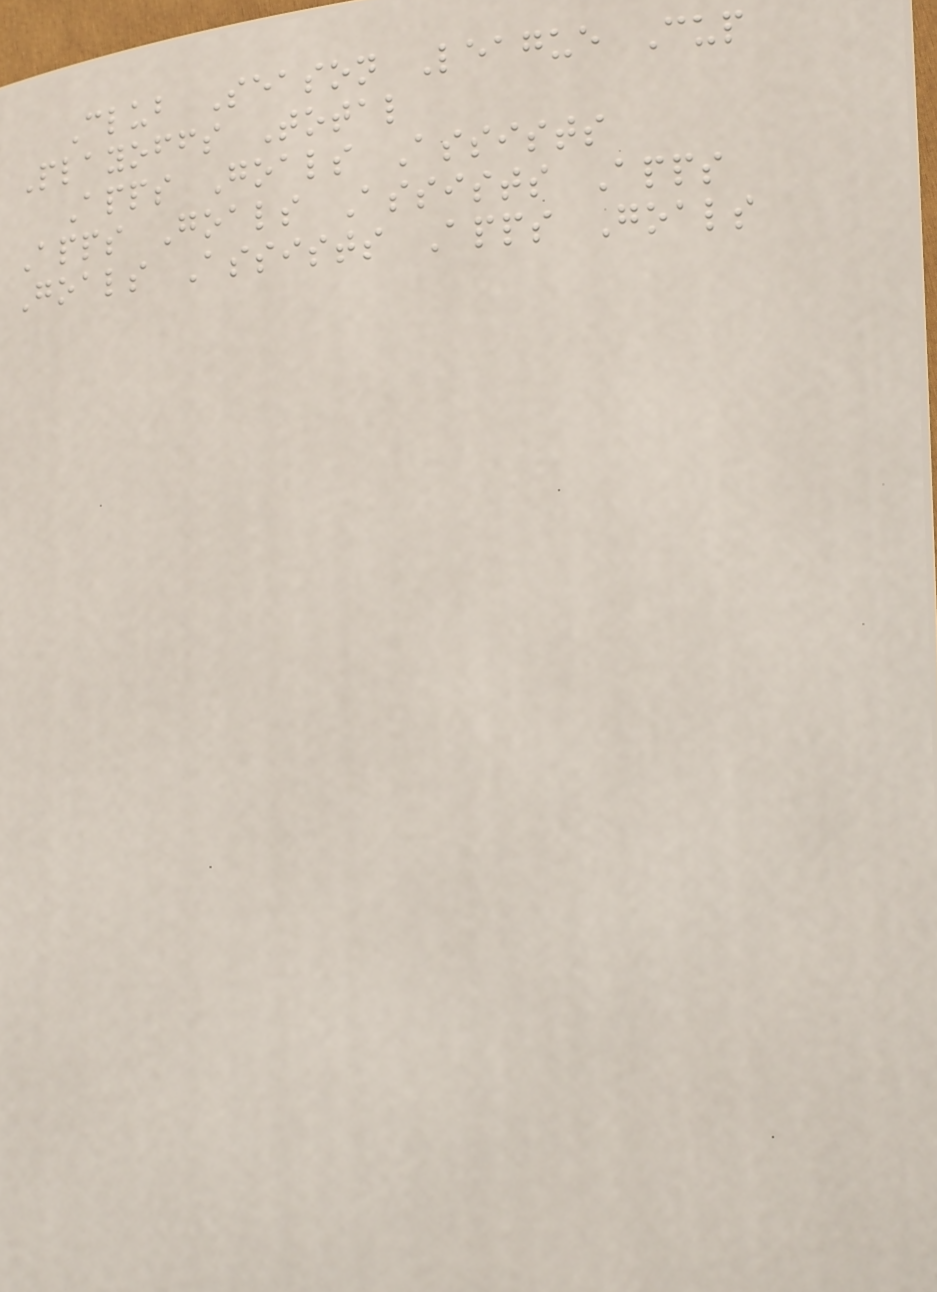Club Season League Cup
Playoffs Total
Apps Goals Assists
Apps Goals Assists Apps
Goals Assists Apps Goals
